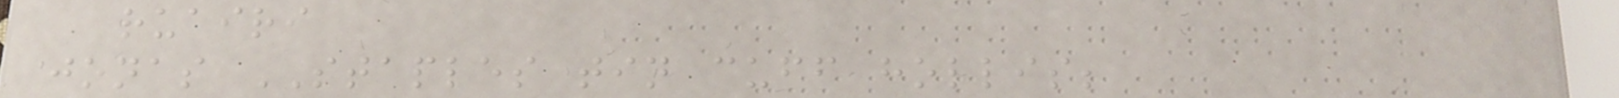ruairi
jonas STAPLES tin cuff hollis;
